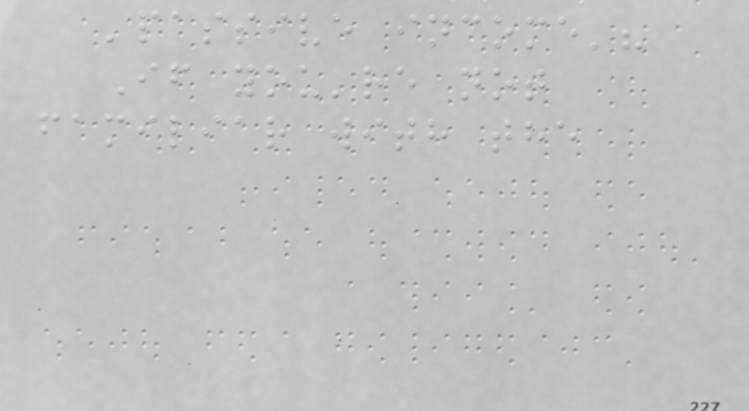'passive income'?
If you're not
familiar with the
